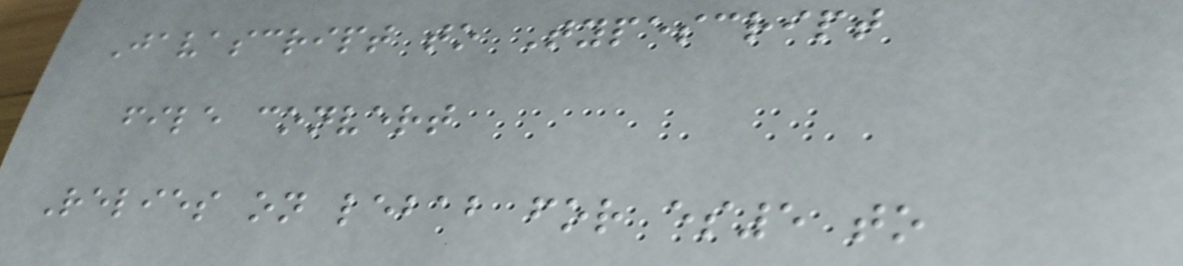Javascript to Typescript
file convert
Relies on lebab for es5 to
